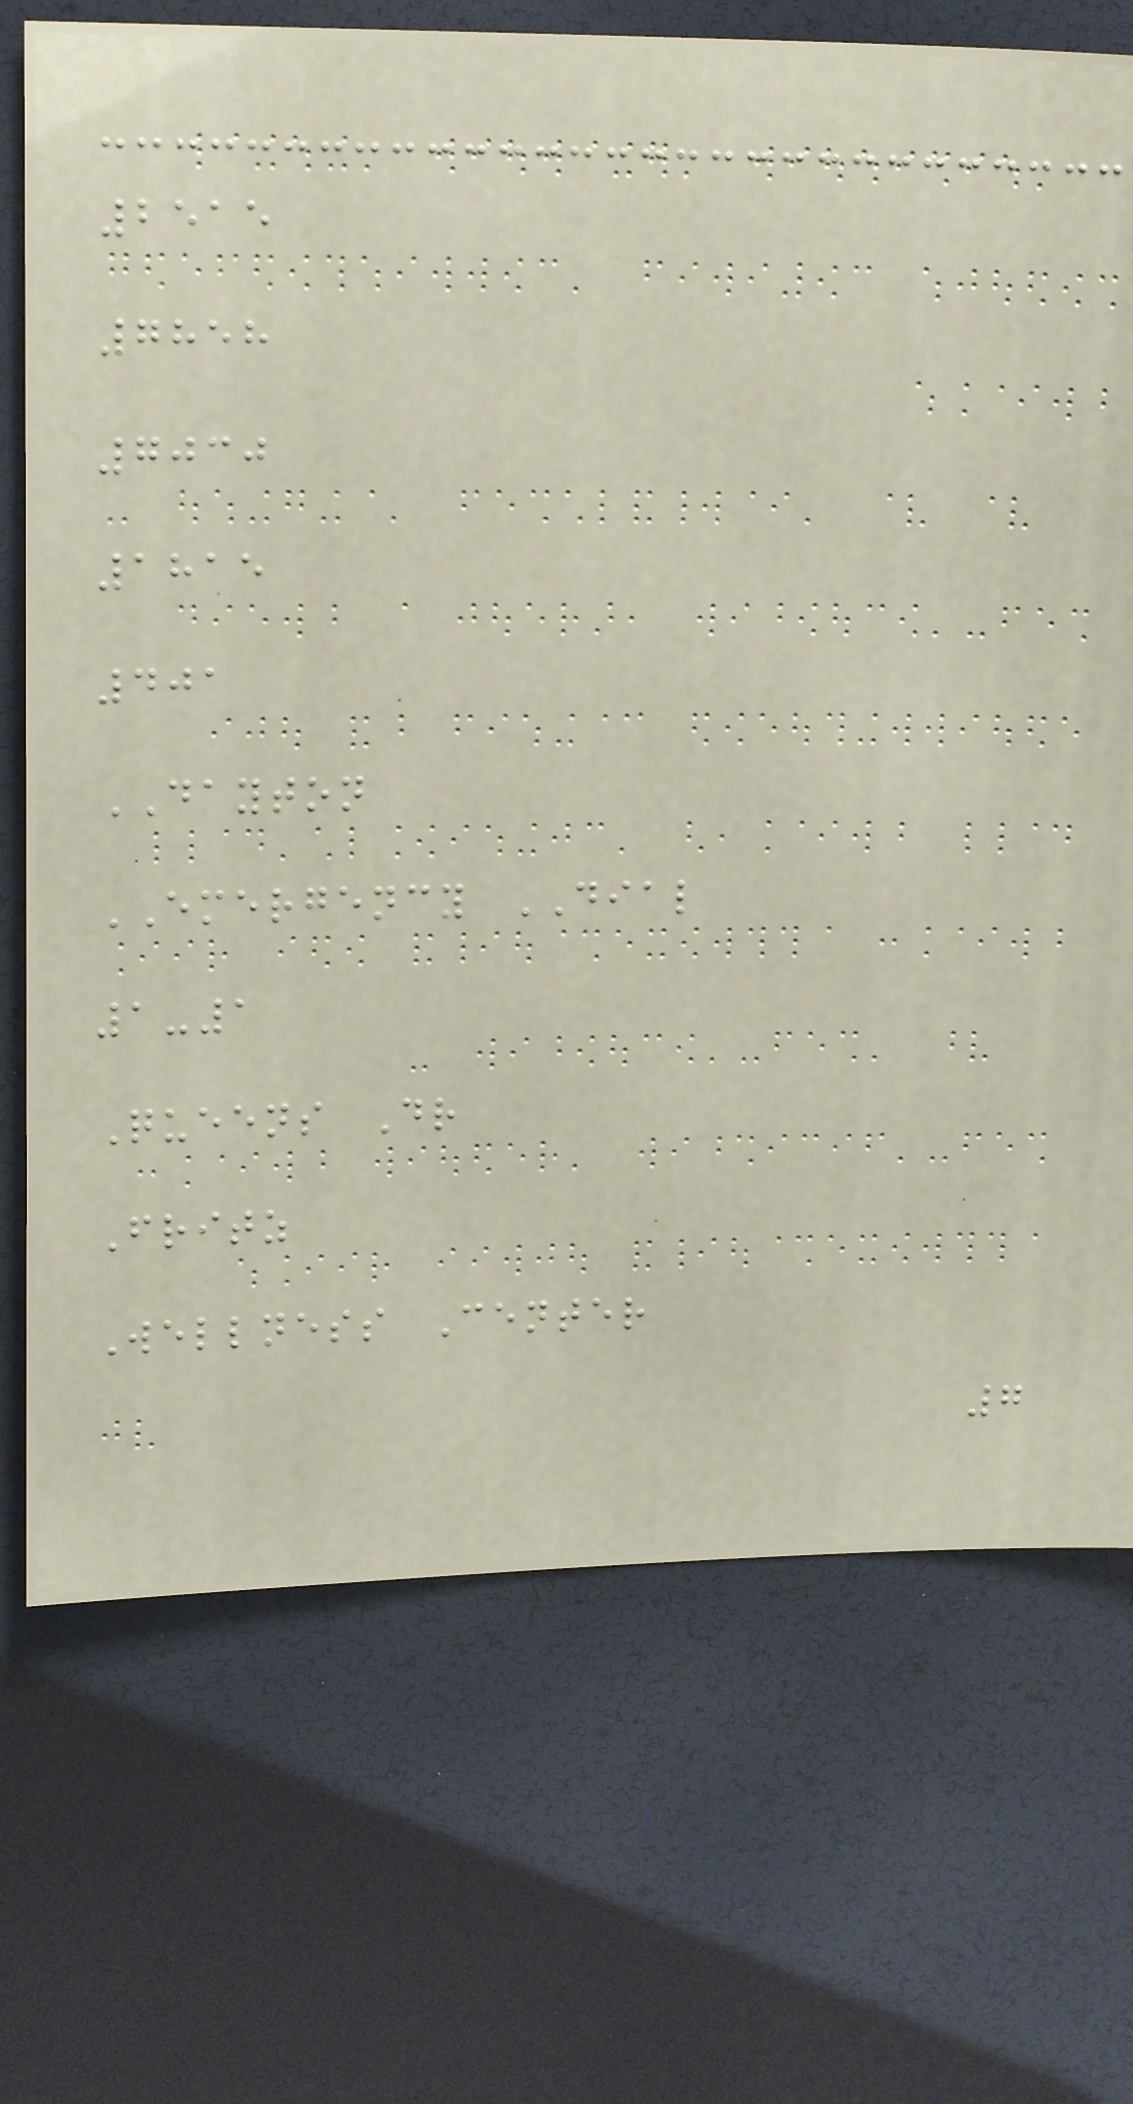2515
7858
7030
1815
401
DAYTON
EMERGENCY DIAL
1-1
Queens Dr
Fritz
Wellness Center
7
